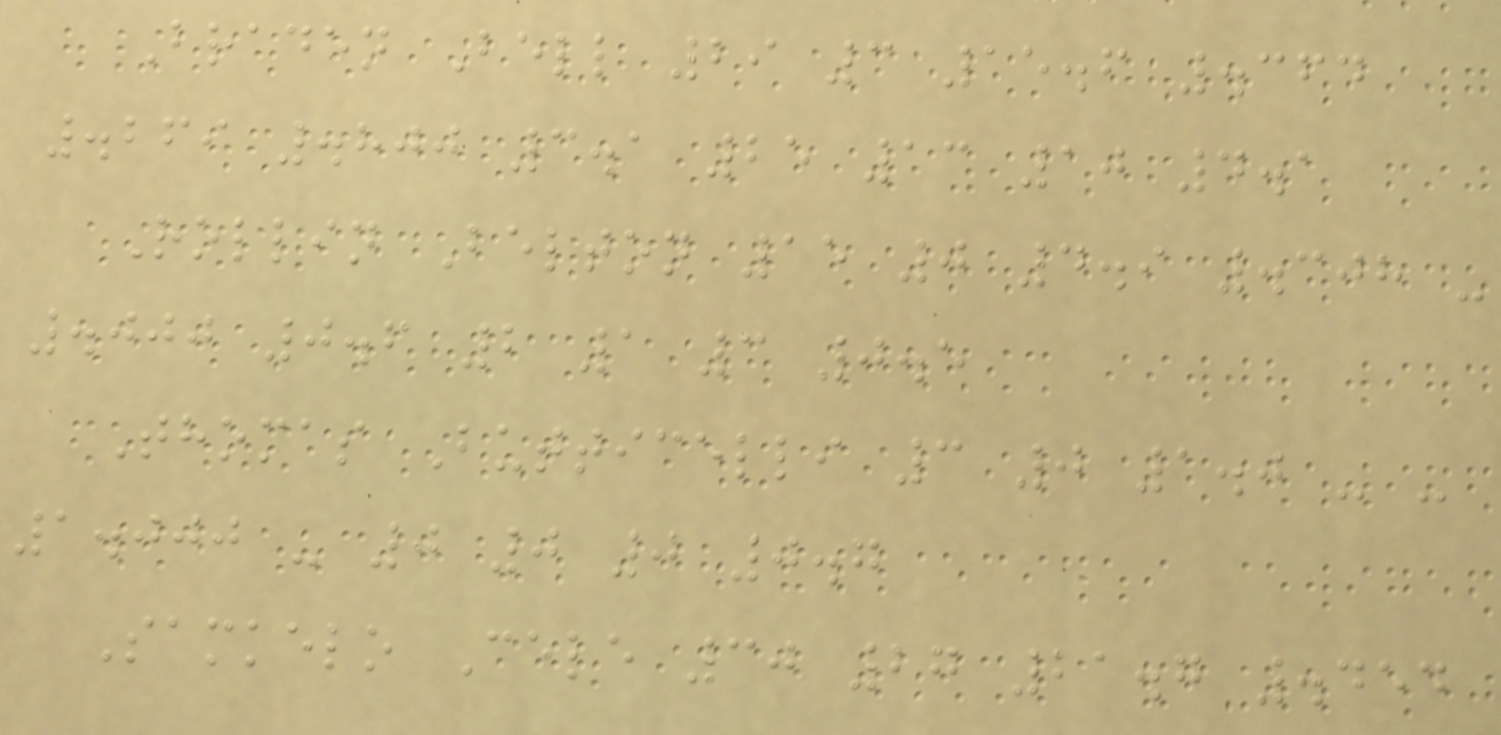Braden Bell 29 3 15.6 .364
.269 .800 3.1 25 13 10 4.1
Rollin Belton 15 0 4.9 .308 -
.000 0.6 2 1 3 0.5
Thomas Butticelli 3 0 1.0 - -
1.000 - 0 0 0 0.7
Samkelo Cele 30 27 21.7 .454
